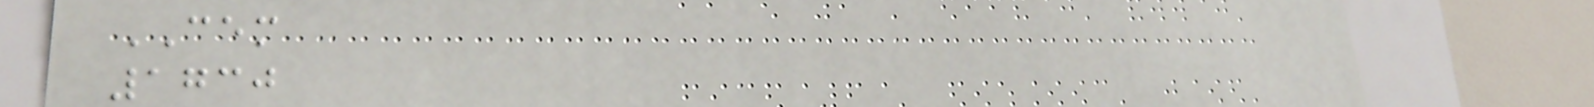CEM
1730
